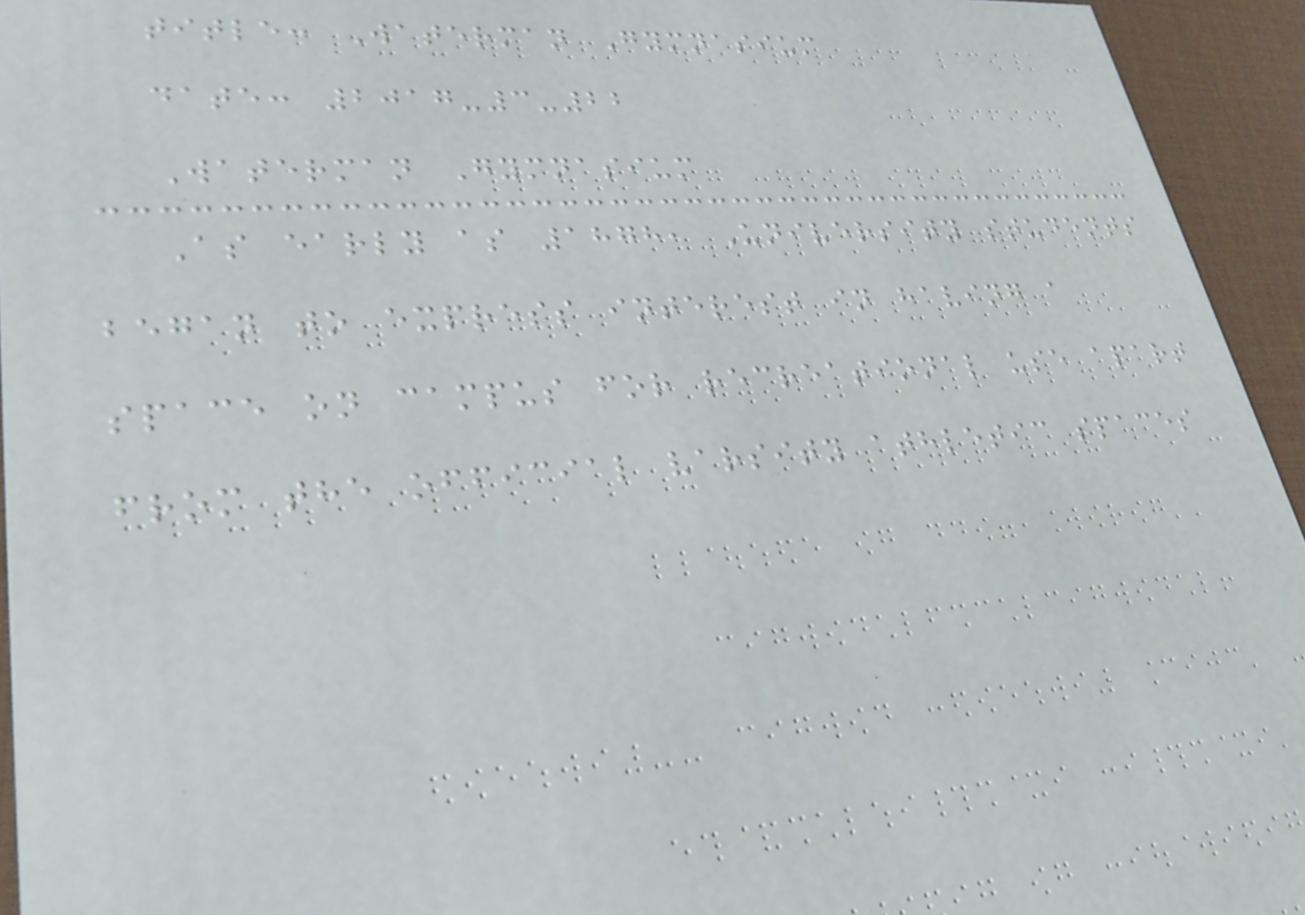title: Waterman Gymnasium
date: 2017-3-22
Waterman Gymnasium
As early as 1878, University students
began to express interest in having a
space on campus for recreational use apart
from the official varsity athletic spaces
